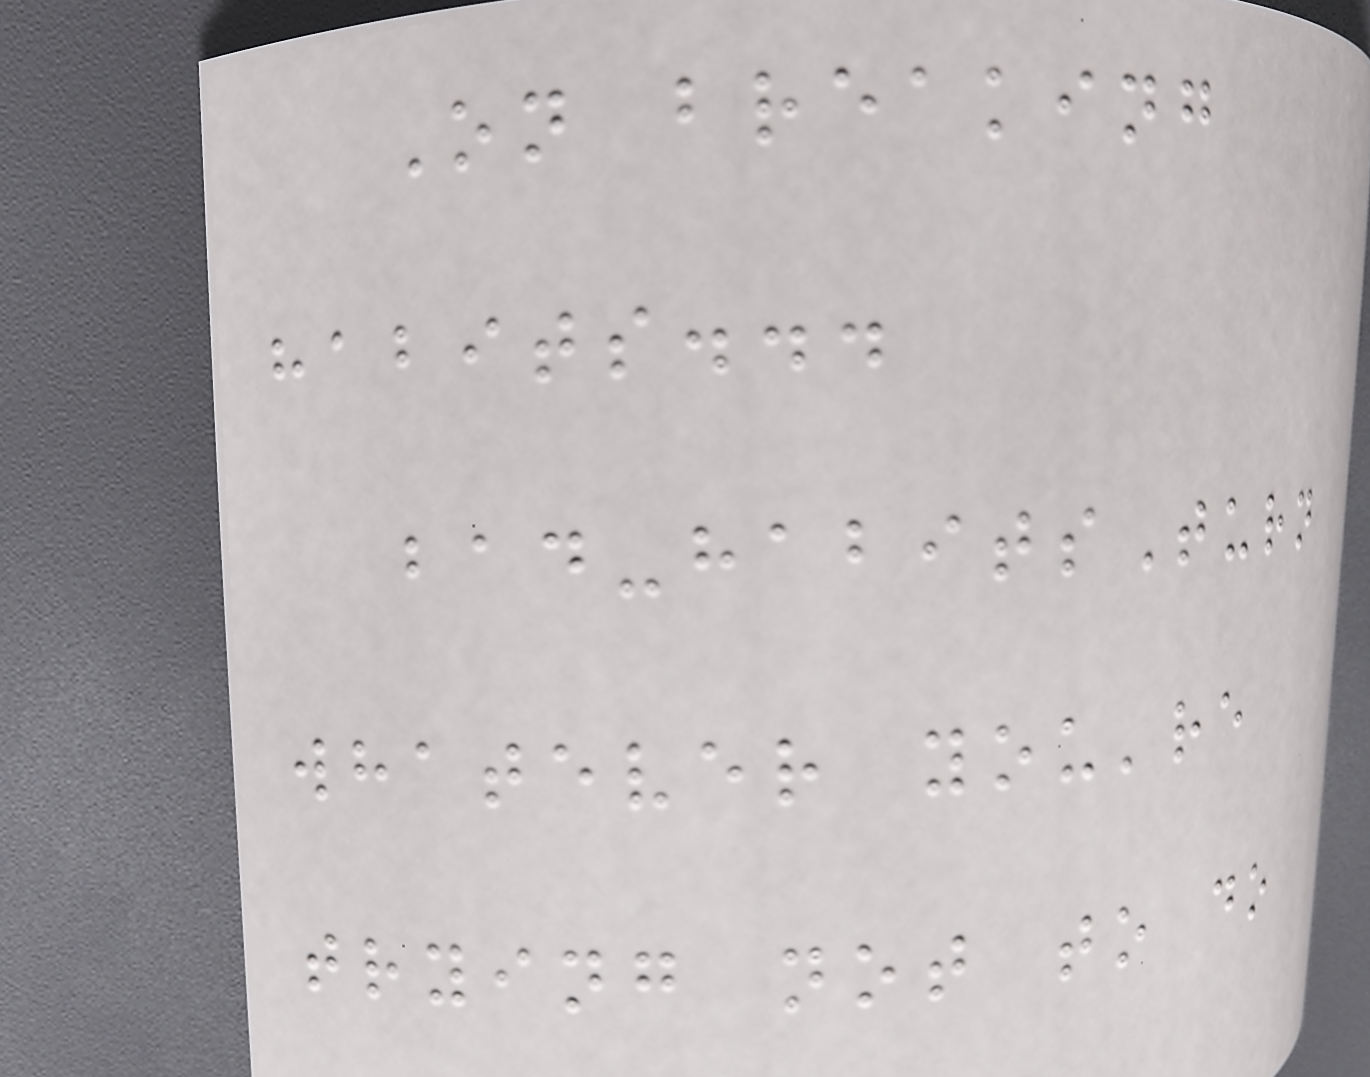On breaking
habits...
bad-habitsTurn
whatever you're
trying not to do
